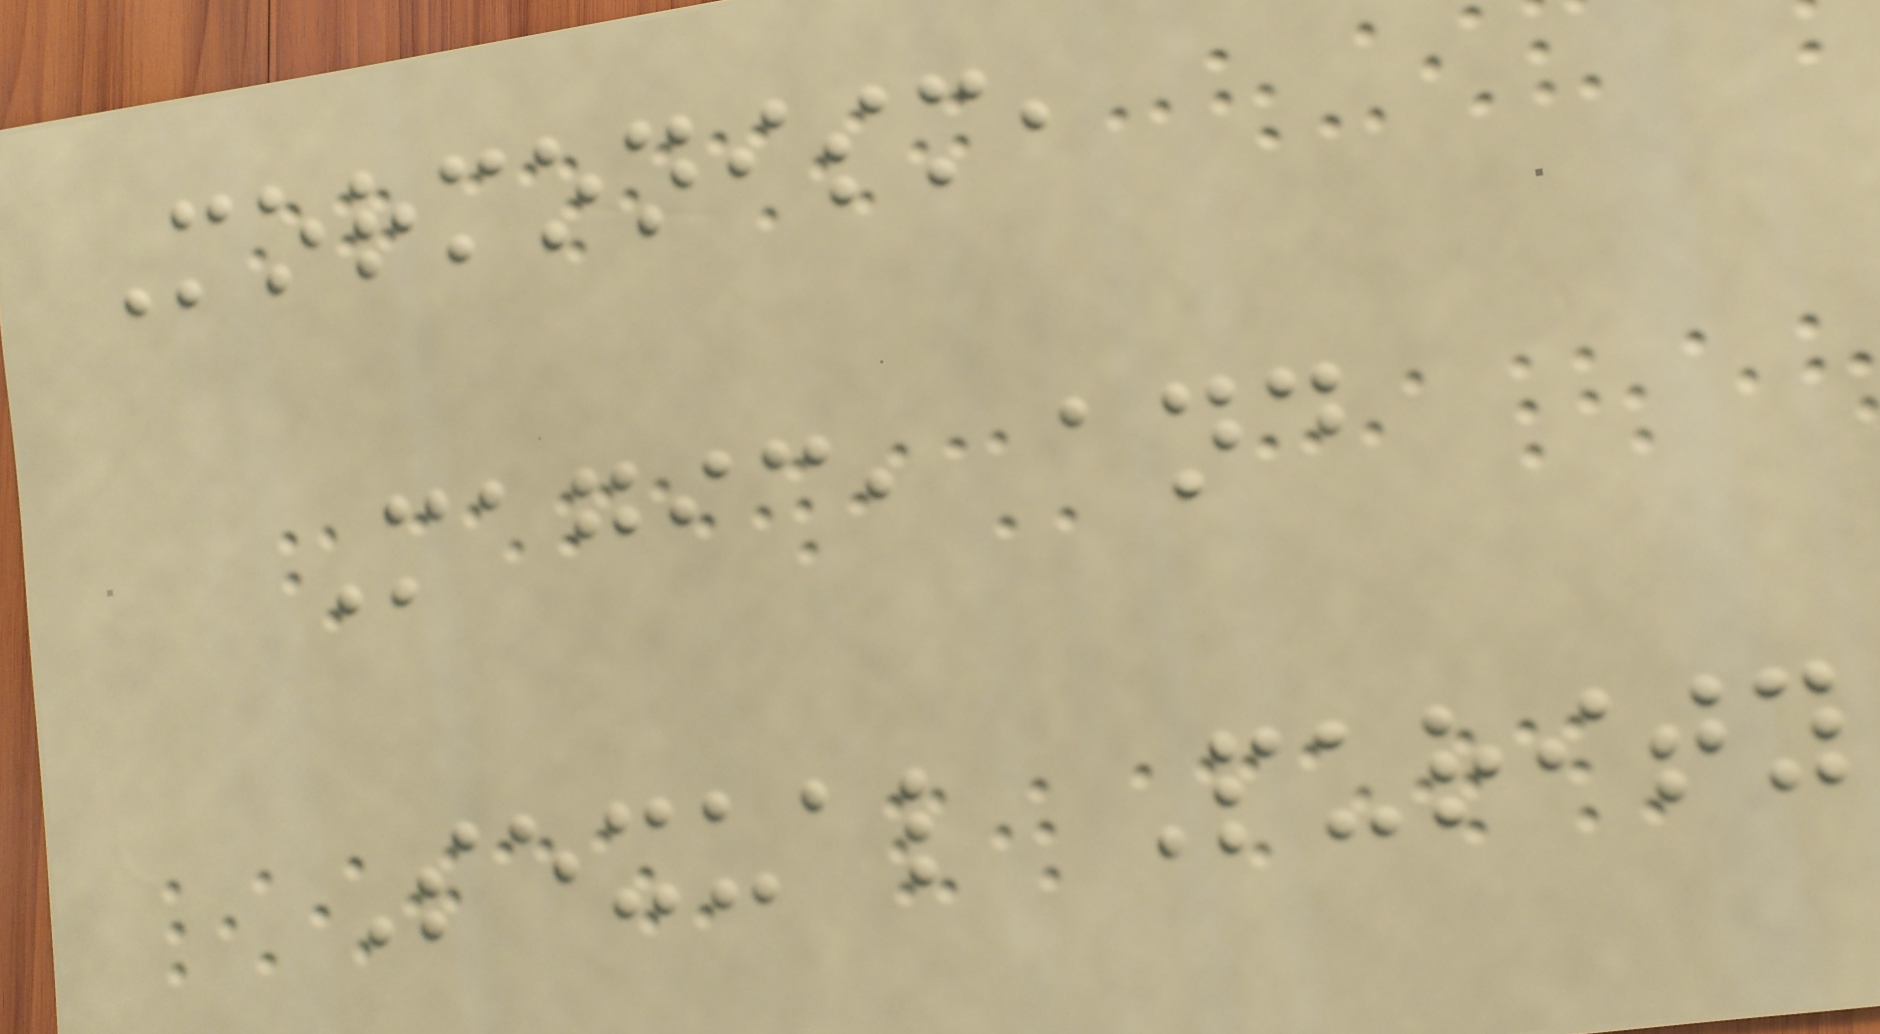Mormonism,
Magic, and
Sexual Purity
